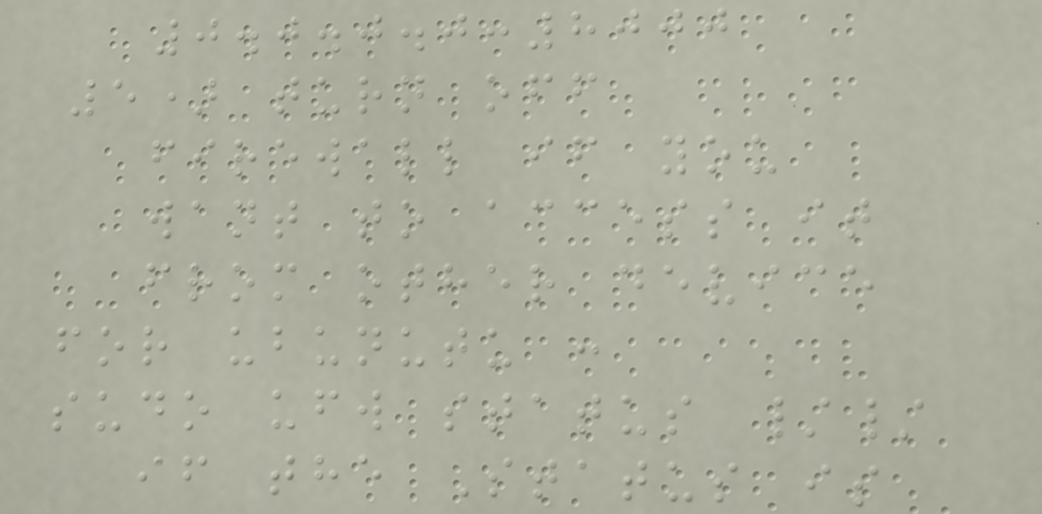0.0.0.0:8000
5) turn off
firewall if you
want to access it
from other device
for ubunutu :
sudo ufw status //
if the Status is
